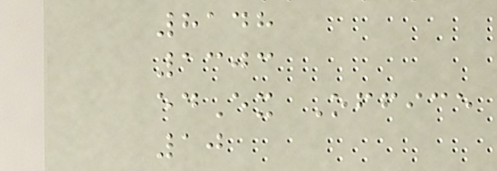8148
1303
edEx Office
10
